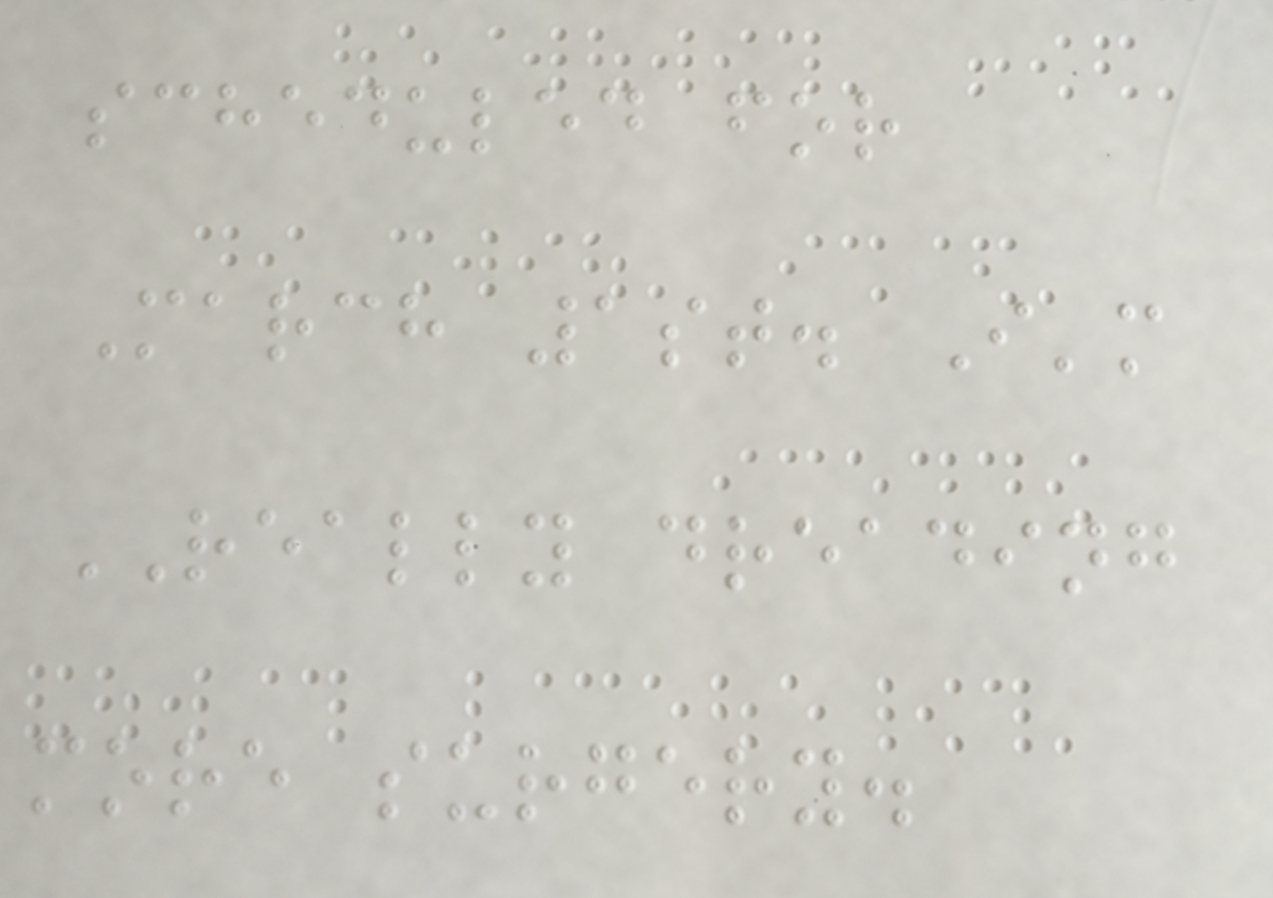scheduled for
March 1st. I'm
REALLY dreading
more surgery.
